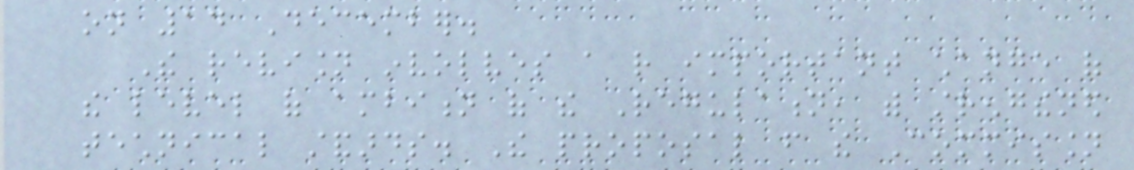on 14 December.
The revision involves a rather important change of
the level of ambition of the Regulation, with strengthened
technical standards. The proposal from the Commission
